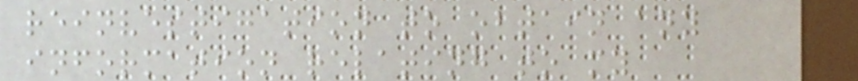reinvestigation to obtain any
information relating to my
